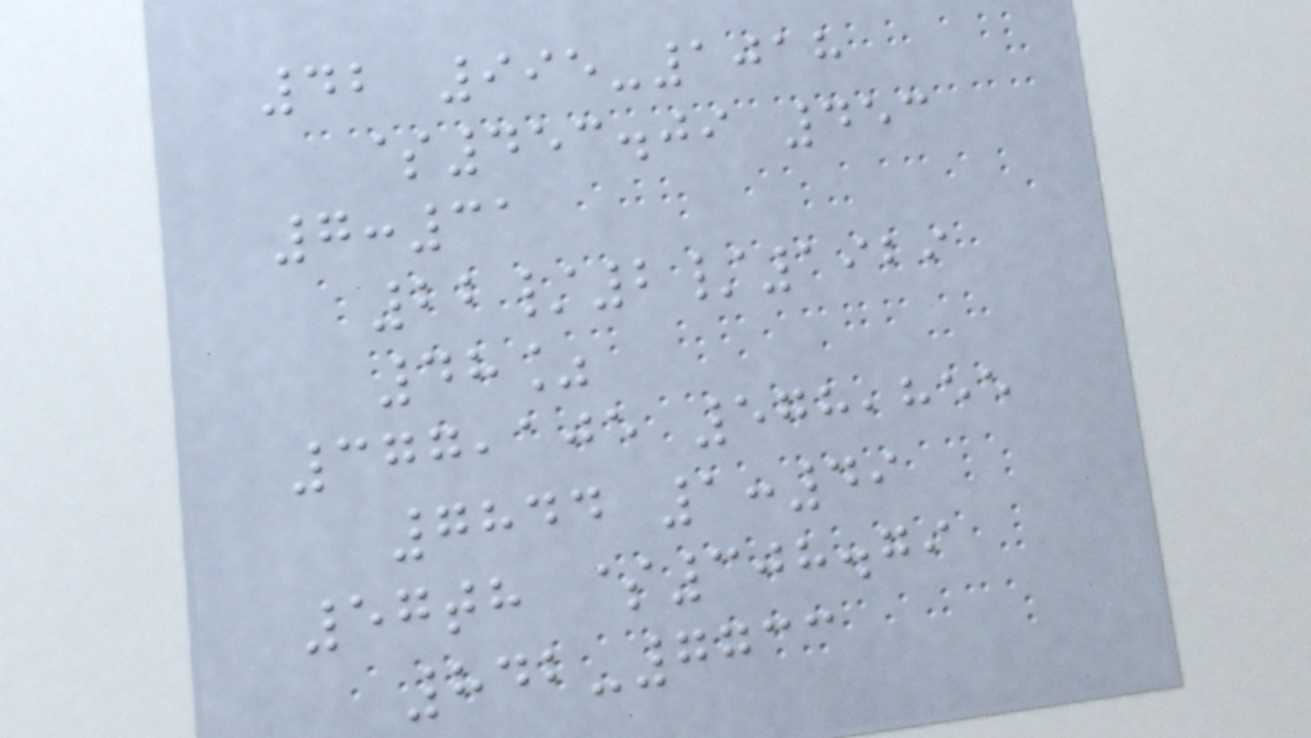42 995-1018
$453.09 453
7:31
22/2/1929
48%
377,105 578,855
7844 1:49
57th $308.79
842-7733
